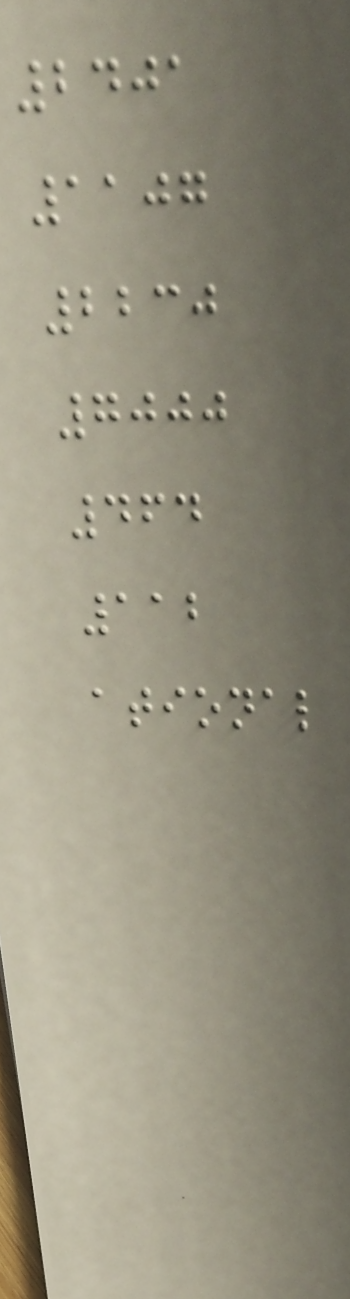2401
1107
2230
7000
464
112
ational
